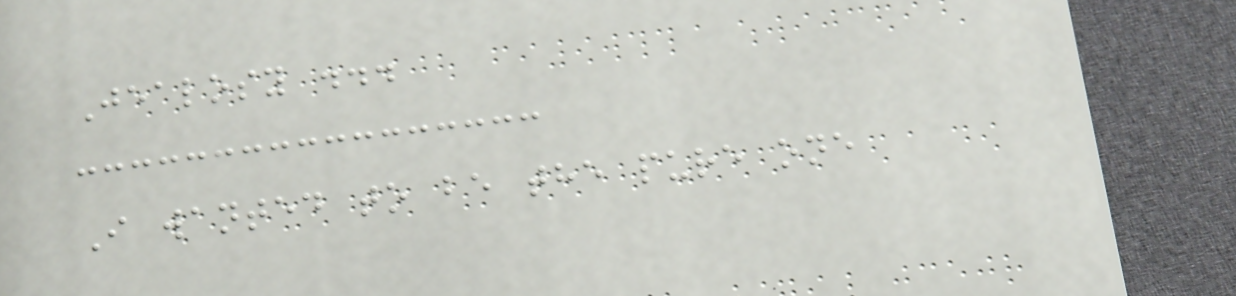Jealosy ...
I wanted to be the pure one
